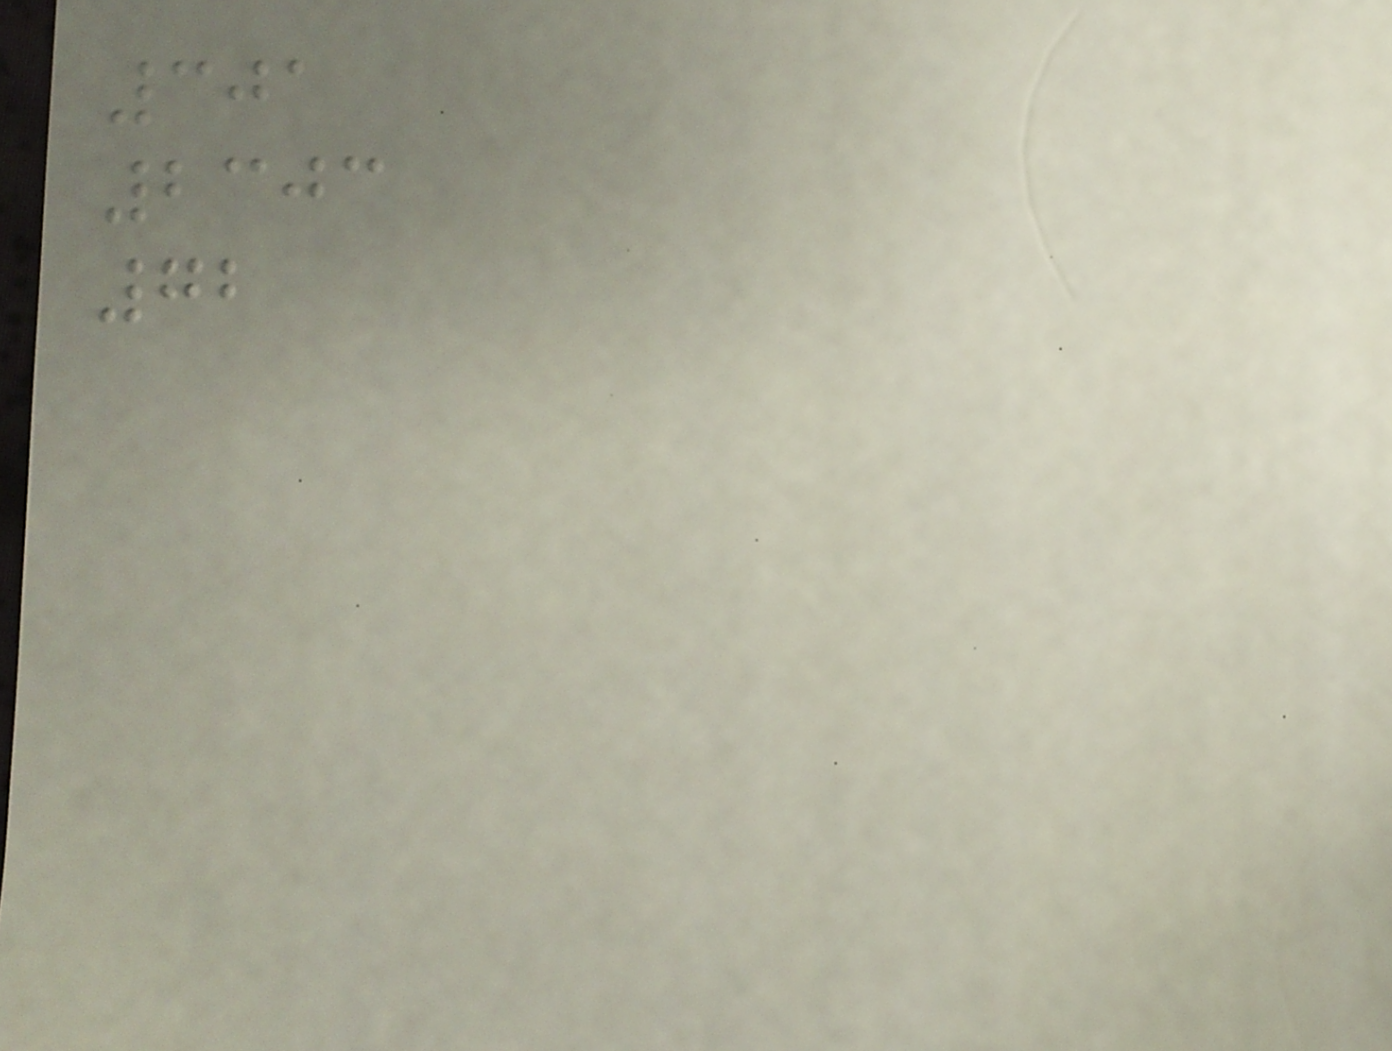301
2303
72
